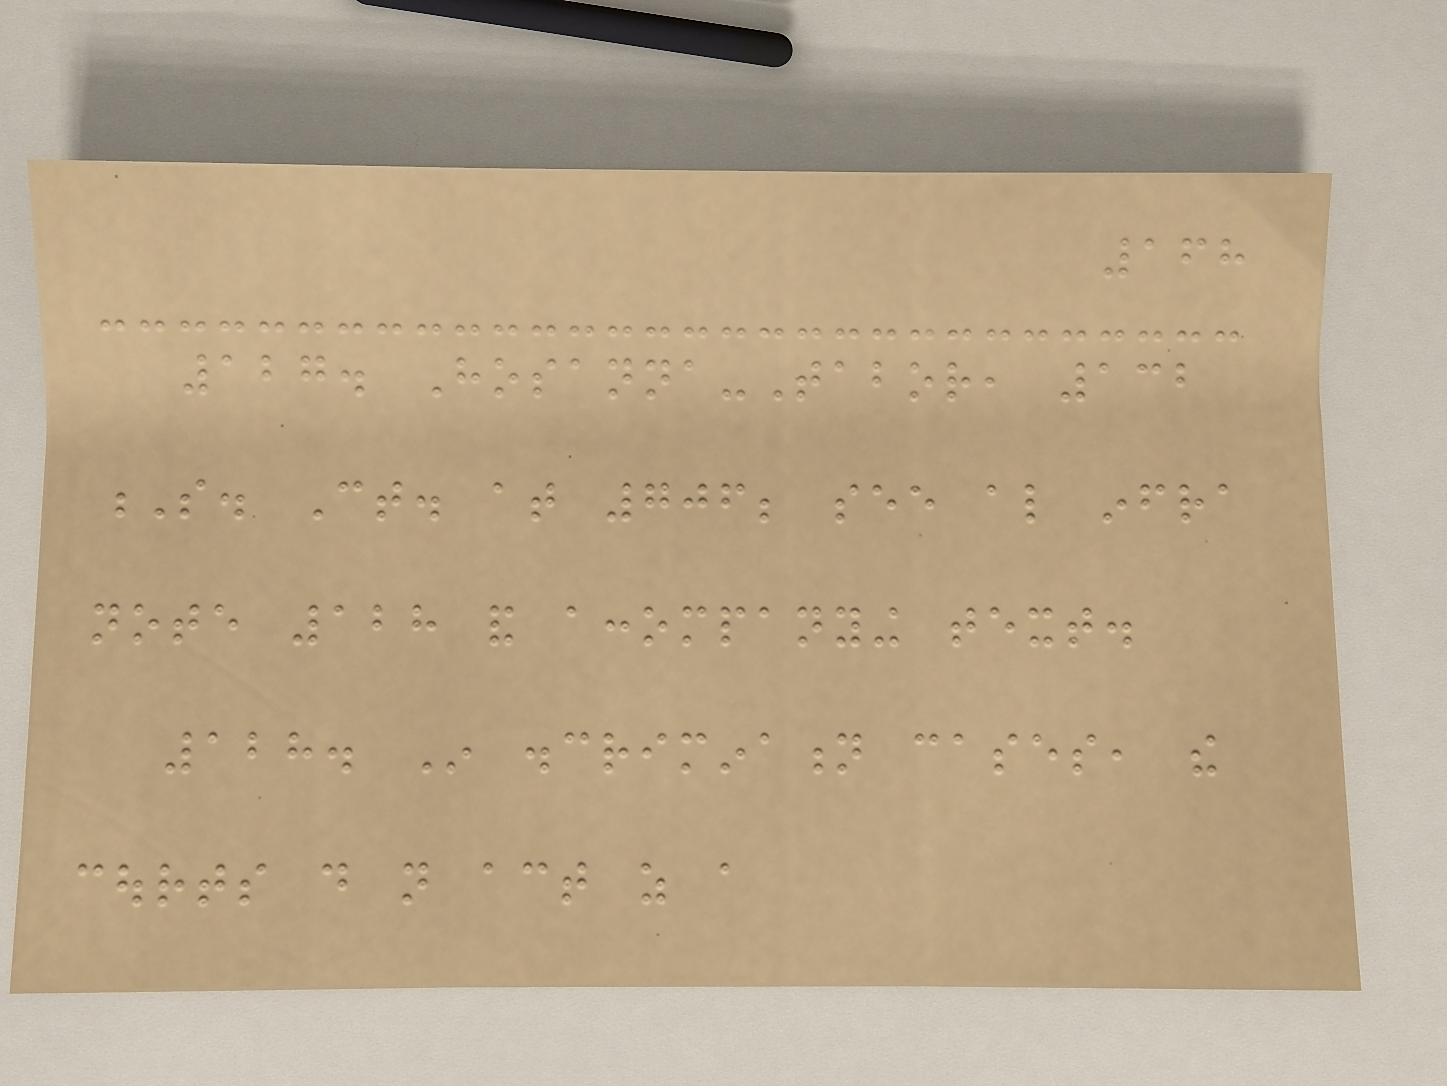168
127. Hosanna-Tabor, 132
S. Ct. at 706; see also infra
note 128 and accompanying text.
128. In discrimination cases, the
courts do not act as a
